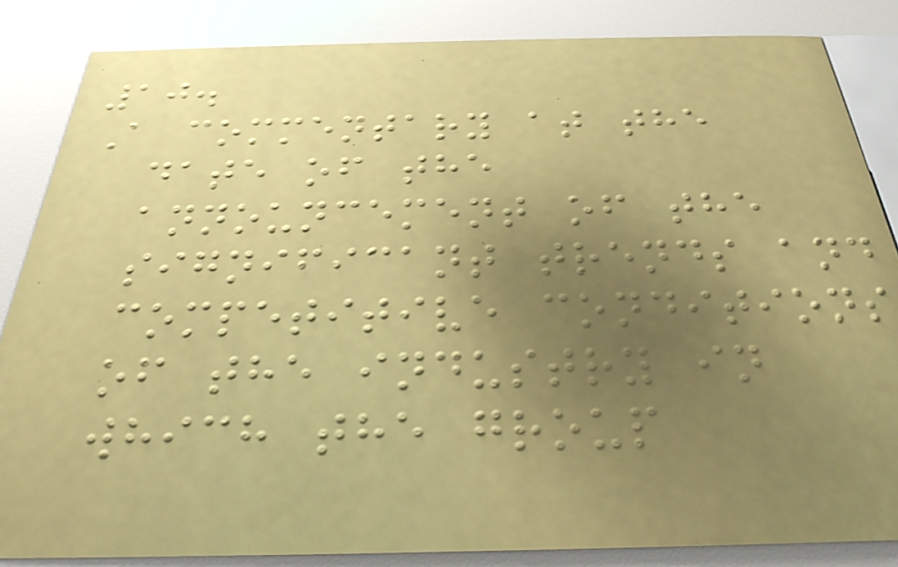10.
A commentary at the
date of the
announcement of the
significant trends and
competitive conditions
of the industry in
which the group
